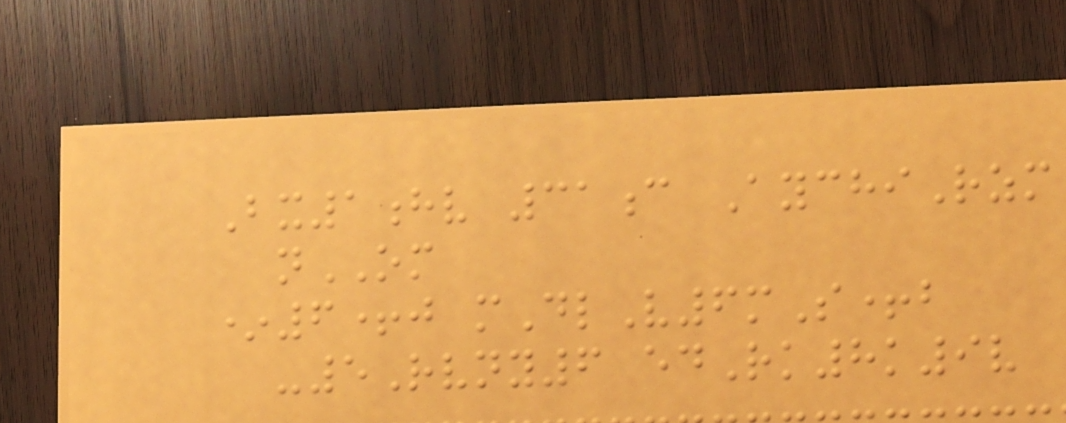Bx1hv 31c AychiRzm
nOM
*6+j mDlV6mS+b
-5Rvny6 edRk8k9v
